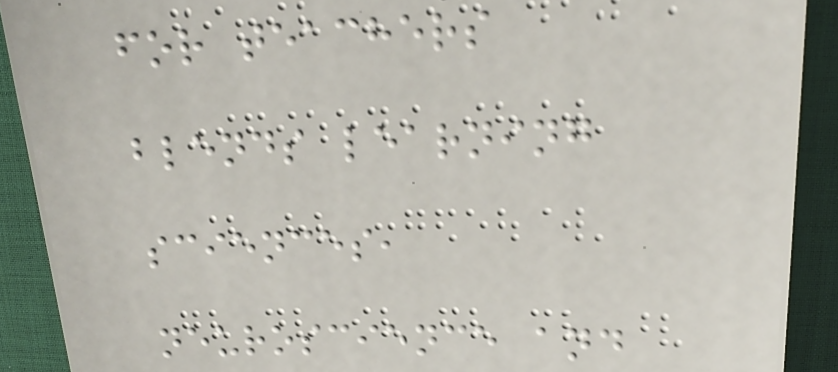for teachers
blends learning
sciences,
neuroscience and
